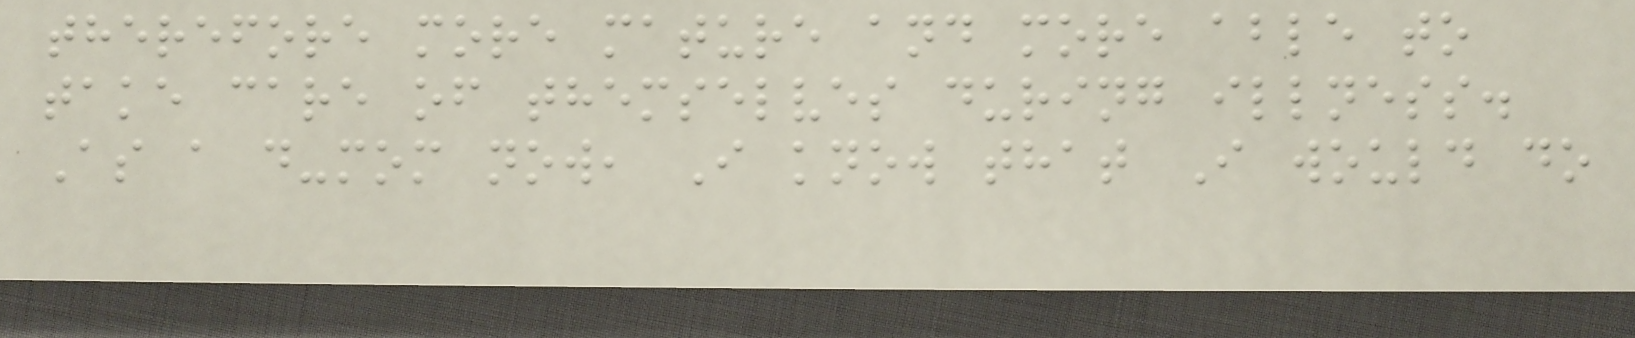therefore more mature and more able to
take care of themselves during illness.
As a d-mom now, I know that I would do
